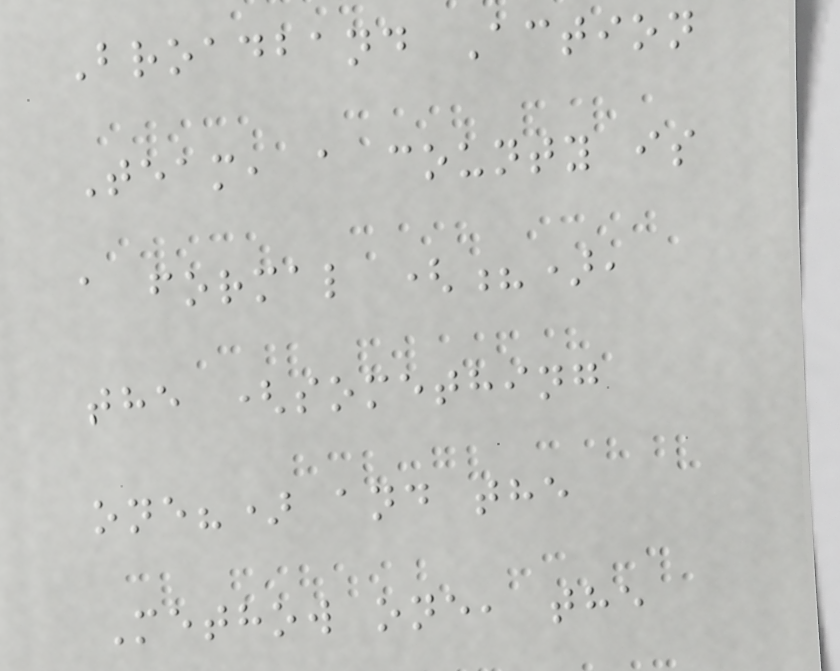Broadband Action
Team, a county is
a formal (?),
the (something
one?) and the
Methow one, the
